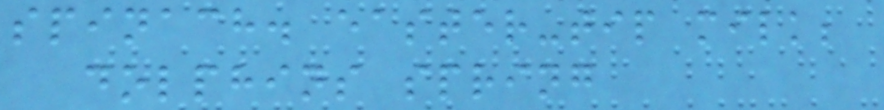spinach. easter-tip milk;
dolphins spring
